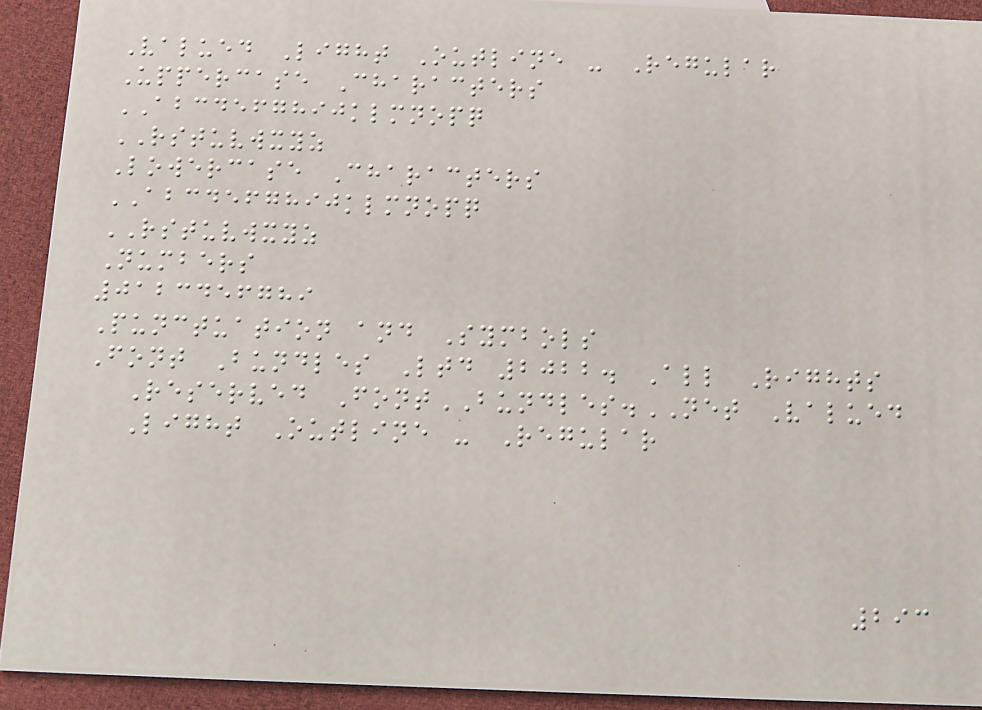Valued Light Outline - Regular
Uppercase Characters
ABCDEFGHIJKLMNOPQ
RSTUVWXYZ
Lowercase Characters
ABCDEFGHIJKLMNOPQ
RSTUVWXYZ
Numbers
0123456789
Punctuation and Symbols
Font Bundles Ltd 2022. All Rights
Reserved FontBUNDLES.NET Valued
Light Outline - Regular
293
